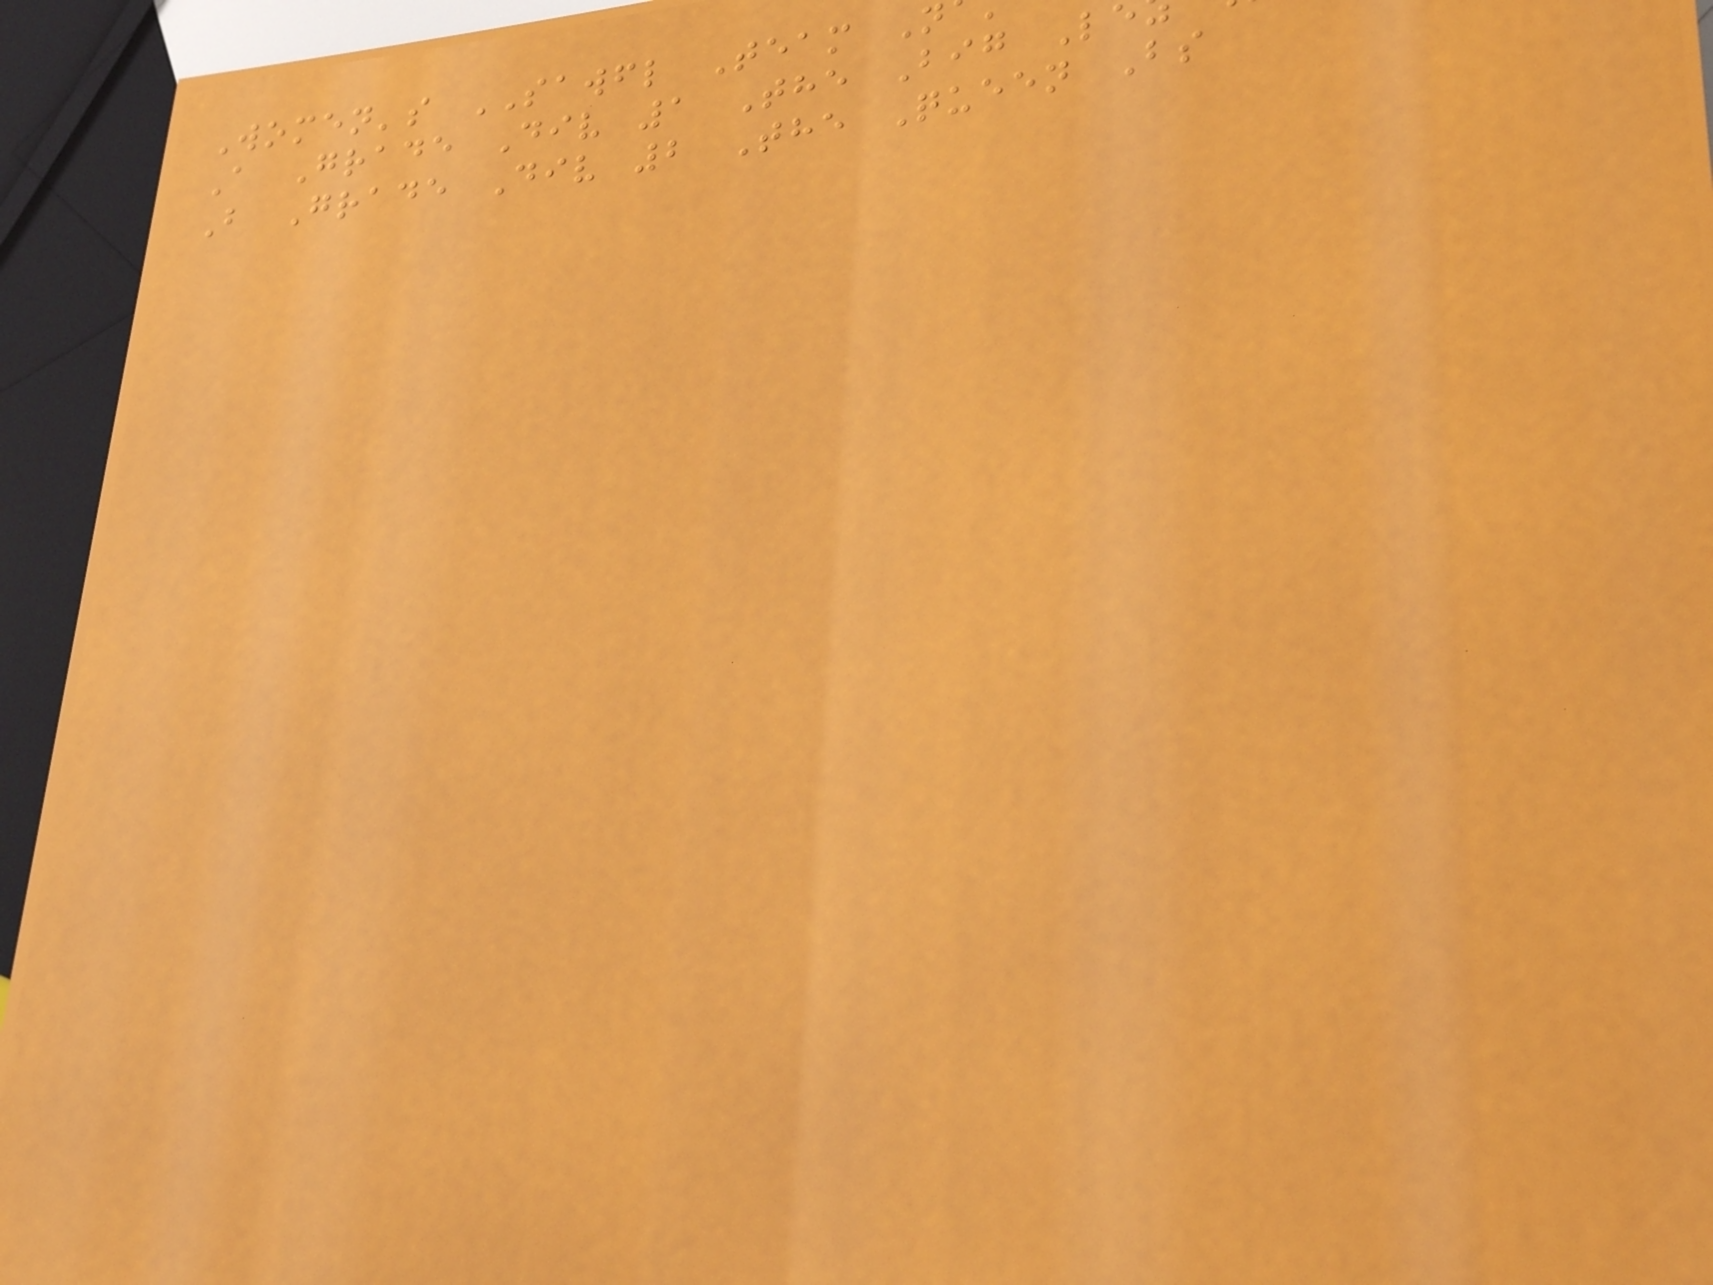Women's SAWFL Team N
A Grade Div 1 The Big L
B Grade Div 2 The Queen Bs
